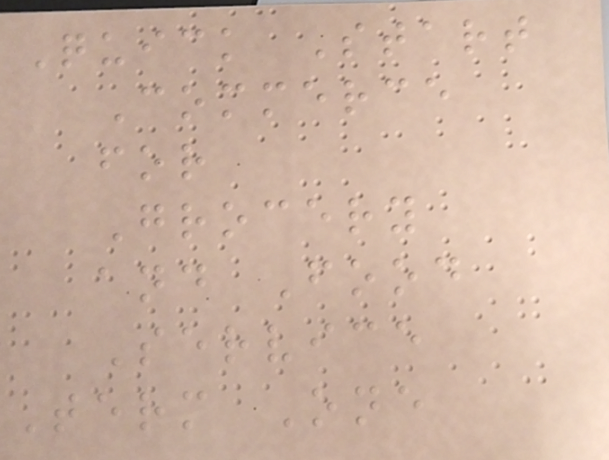Quick Start
Commerce
for
Grocery
and Food
Service
Term One
